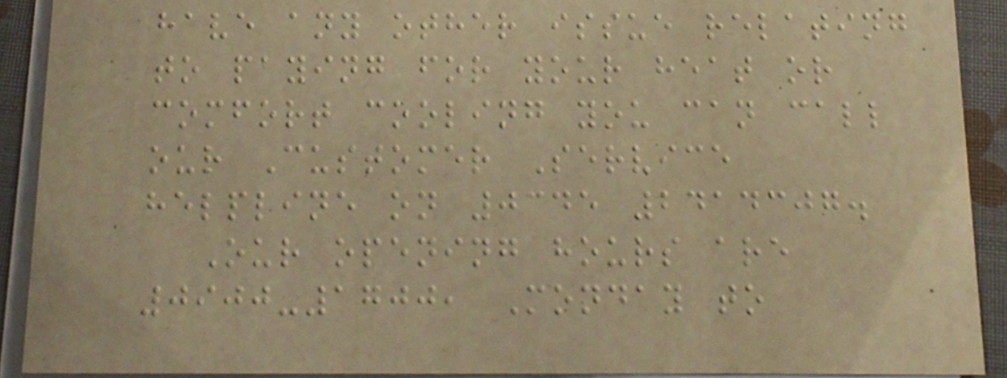have any other issue relating
to paying for your heat or
comfort cooling you can call
our Customer Service
helpline on 0345 2414307.
Our opening hours are
0900-1700, Monday to
